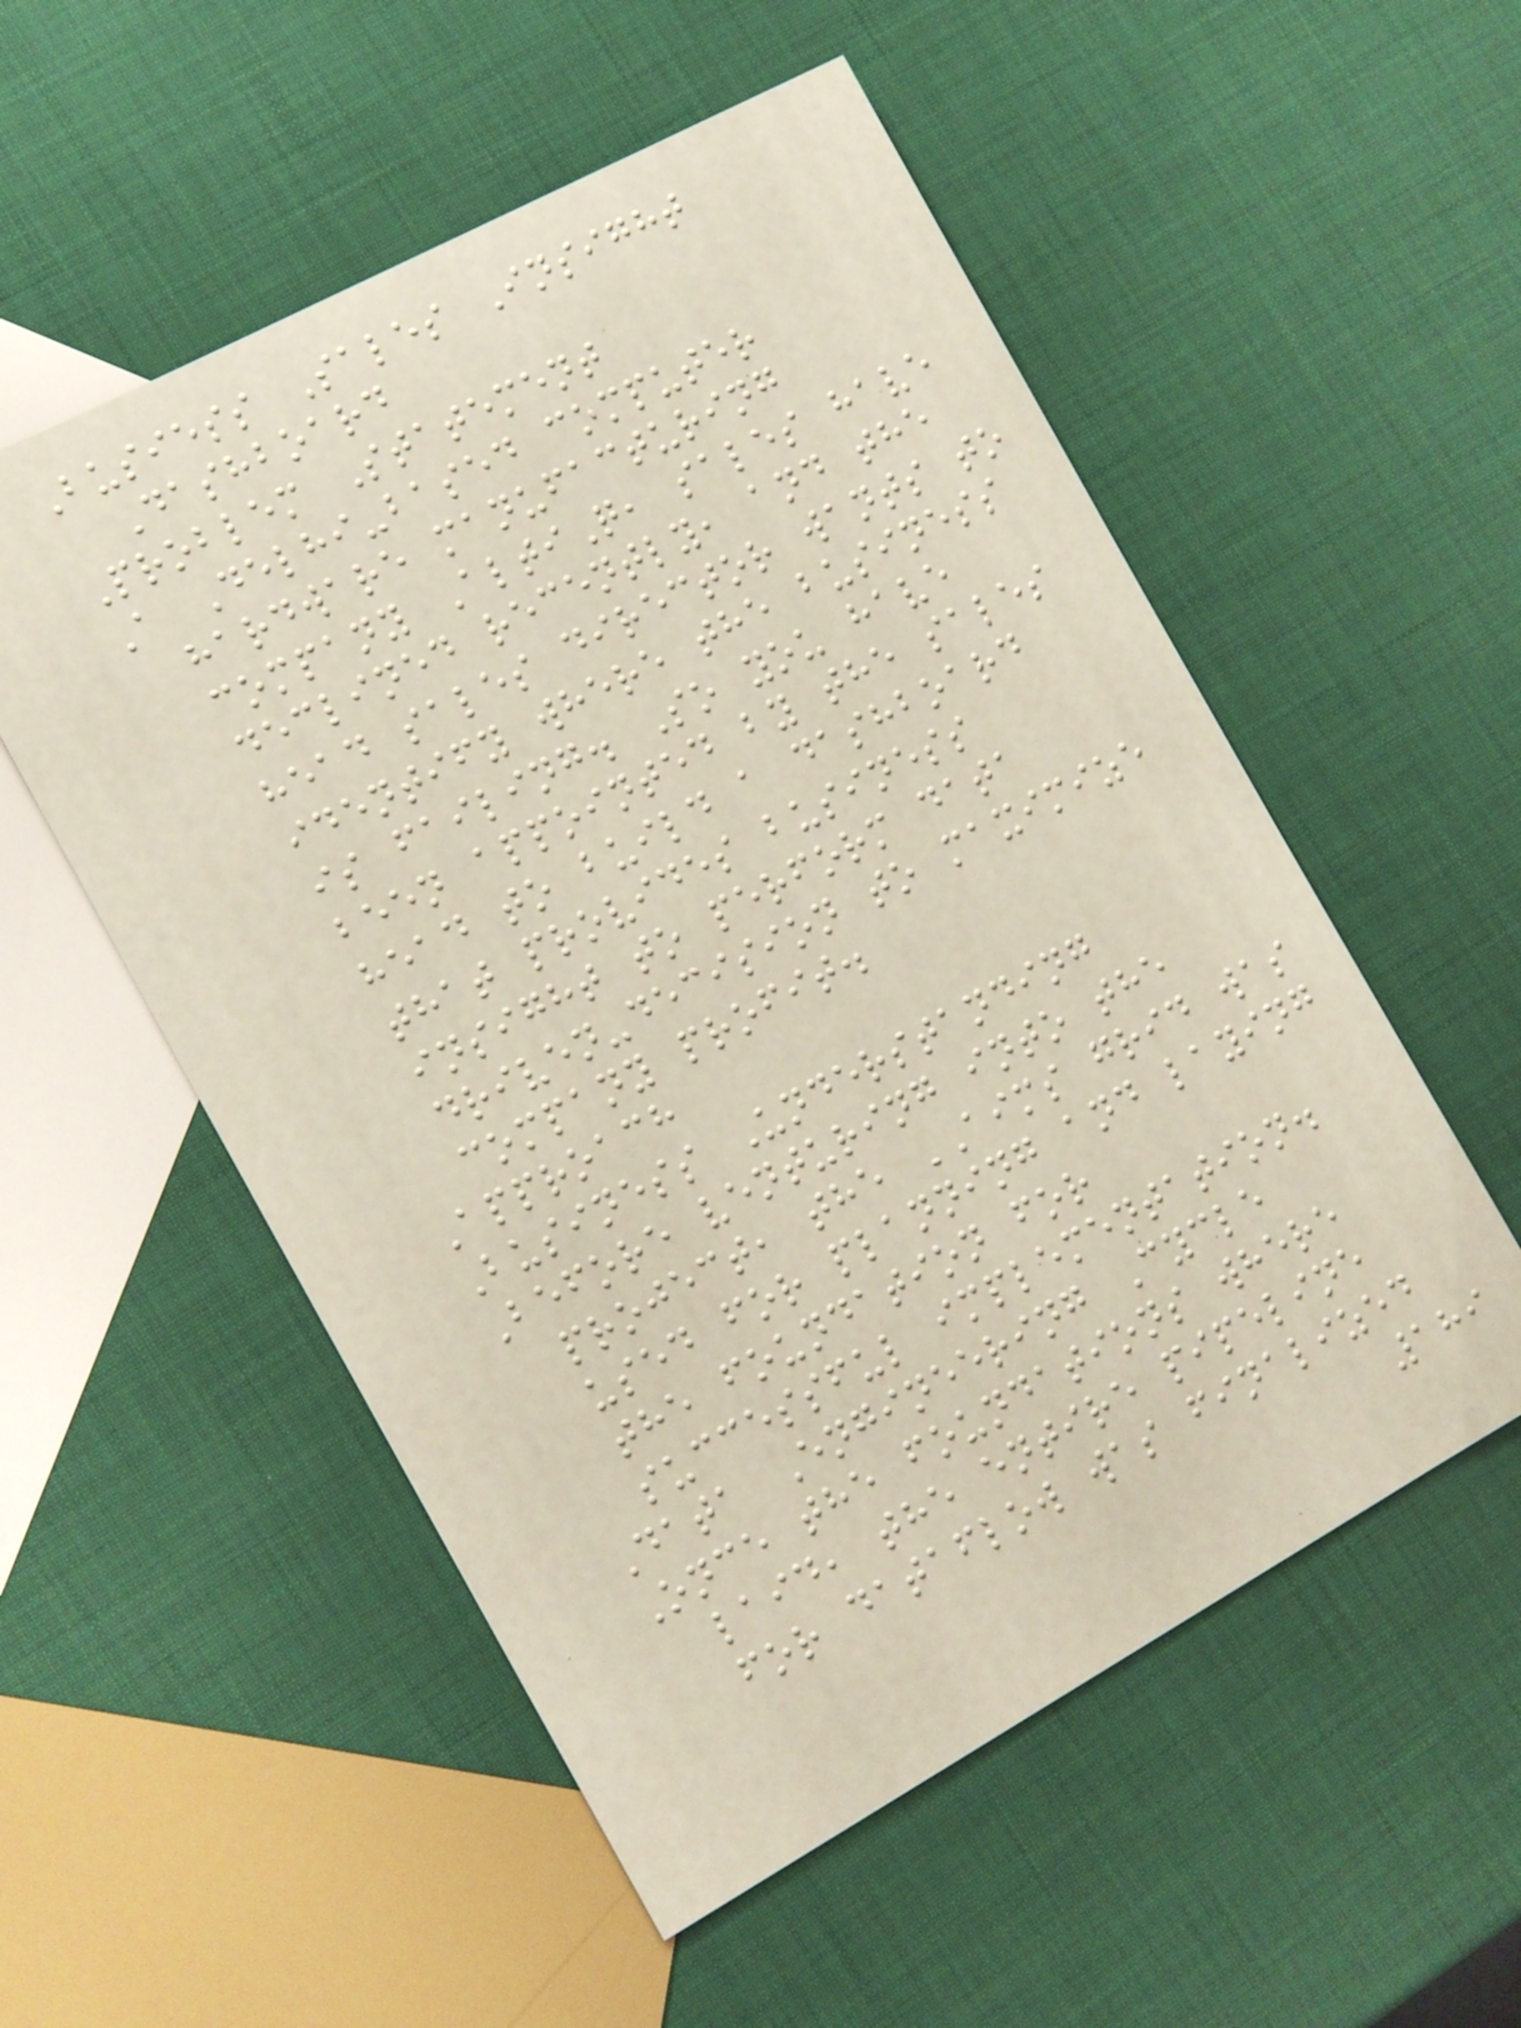Busiess Sales Insight
Dashboard
Problem Statement
A Delhi-based computer
hardware manufacturing
company AltiQ, sales have
declined recently, and the
head sales director wants to
identify where the business
is failing. So you have
been appointed by the sales
head to build a dashboard
that provides business
insight to perform data
driven-decision to maximize
company profit.
Approach
Business Understanding
Before venturing into the
project, the AIMS grid was
used for planning and laying
the foundation for
successful implementation.
Data Engineering Cycle
Once the foundations where
laid, the entire pipeline
for dataflow was finalized
189
